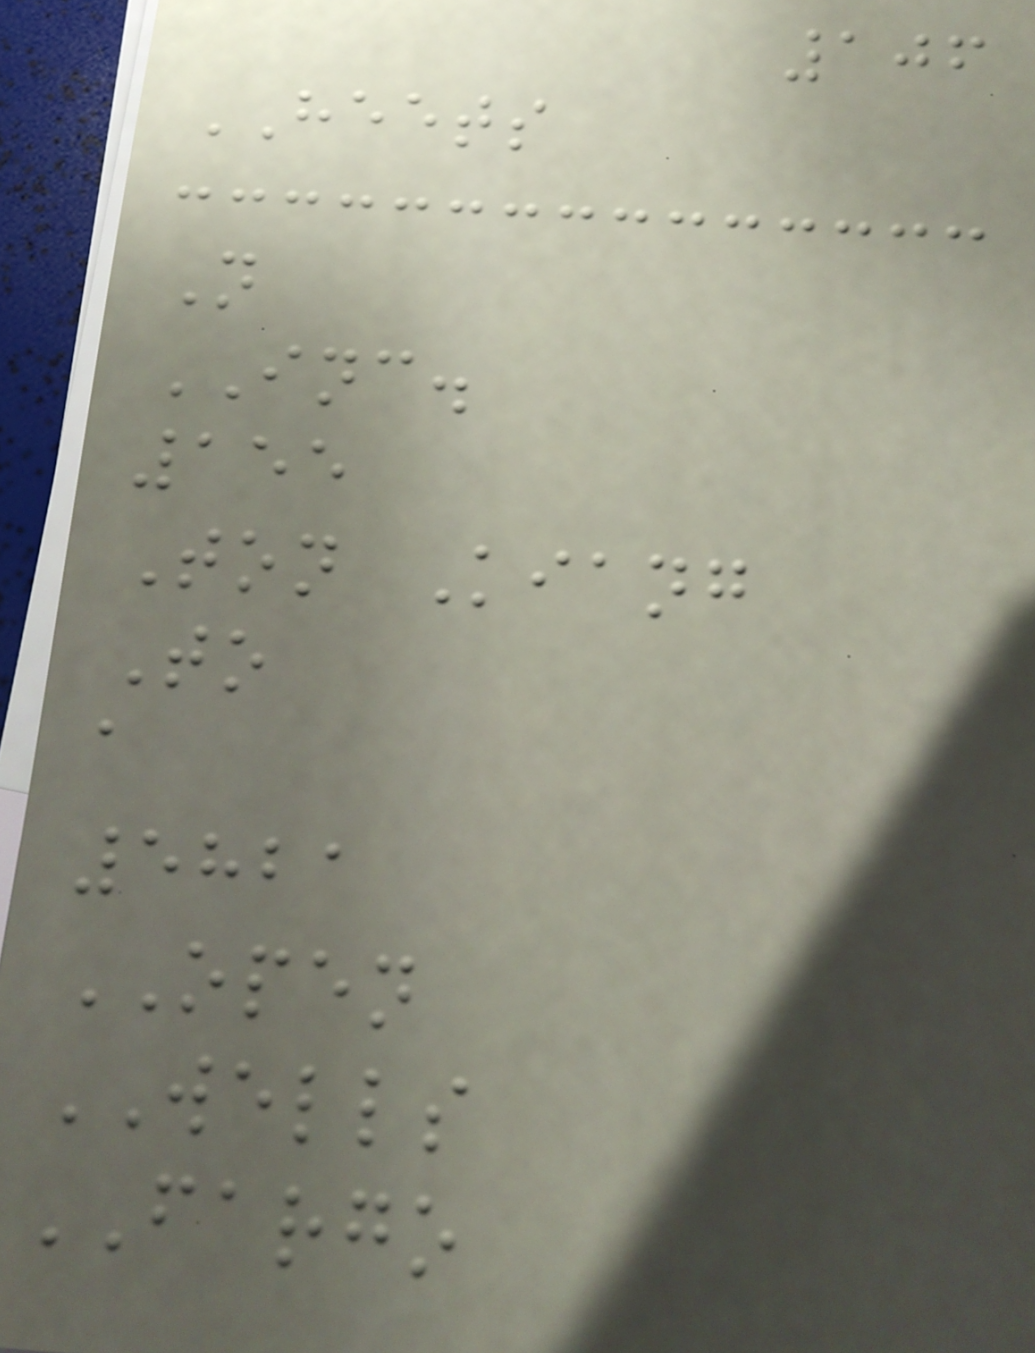106
HEETS
N
INC.
155
Ton Kiang
To
a
5821
OPEN
WELLS
FARGO
